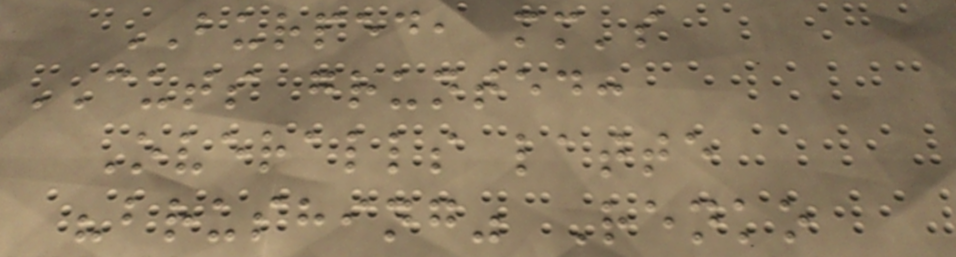BURPED, mm's
CUTS grunted:
Overalls latte
"brushing" Renko
